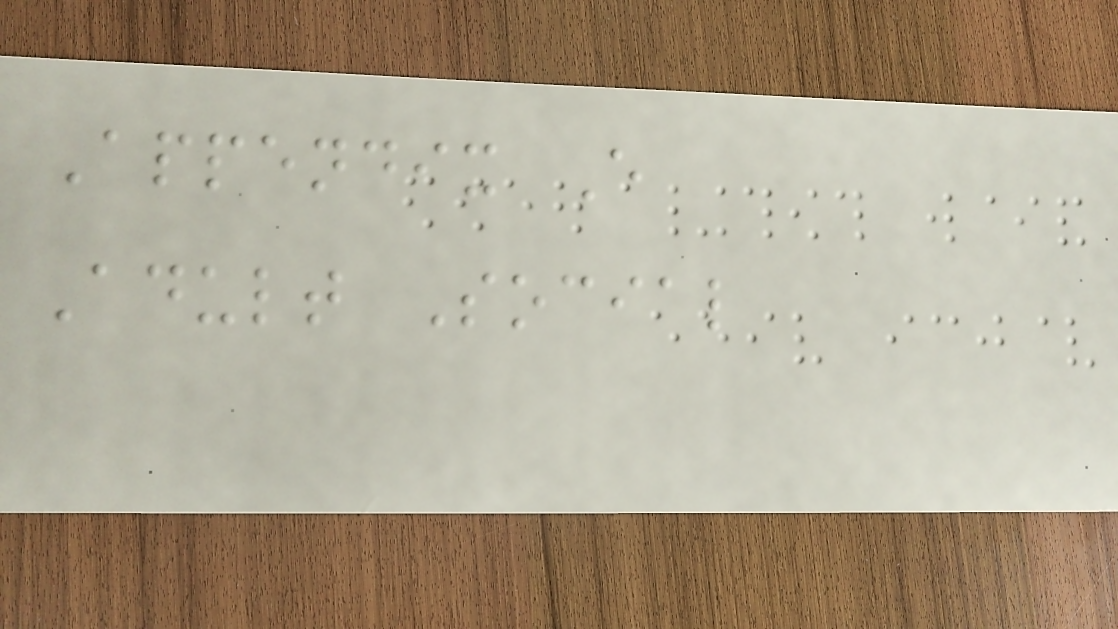Appendix E
Adult Social
